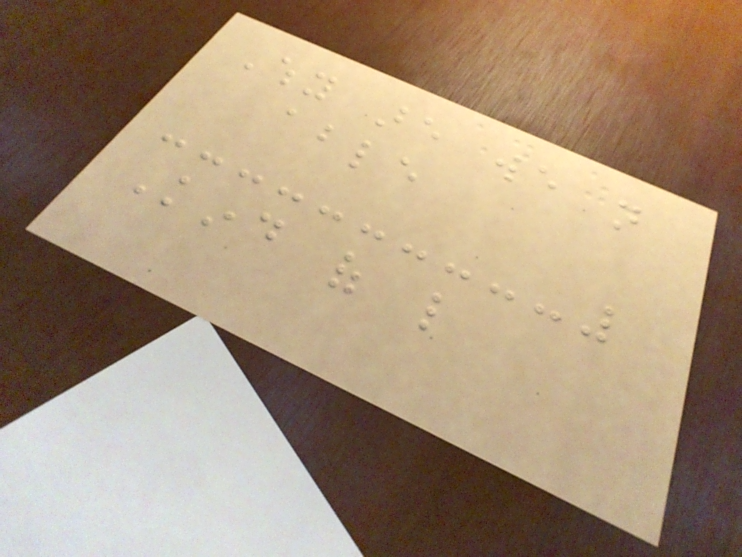Why are we not
able
Kind of like
